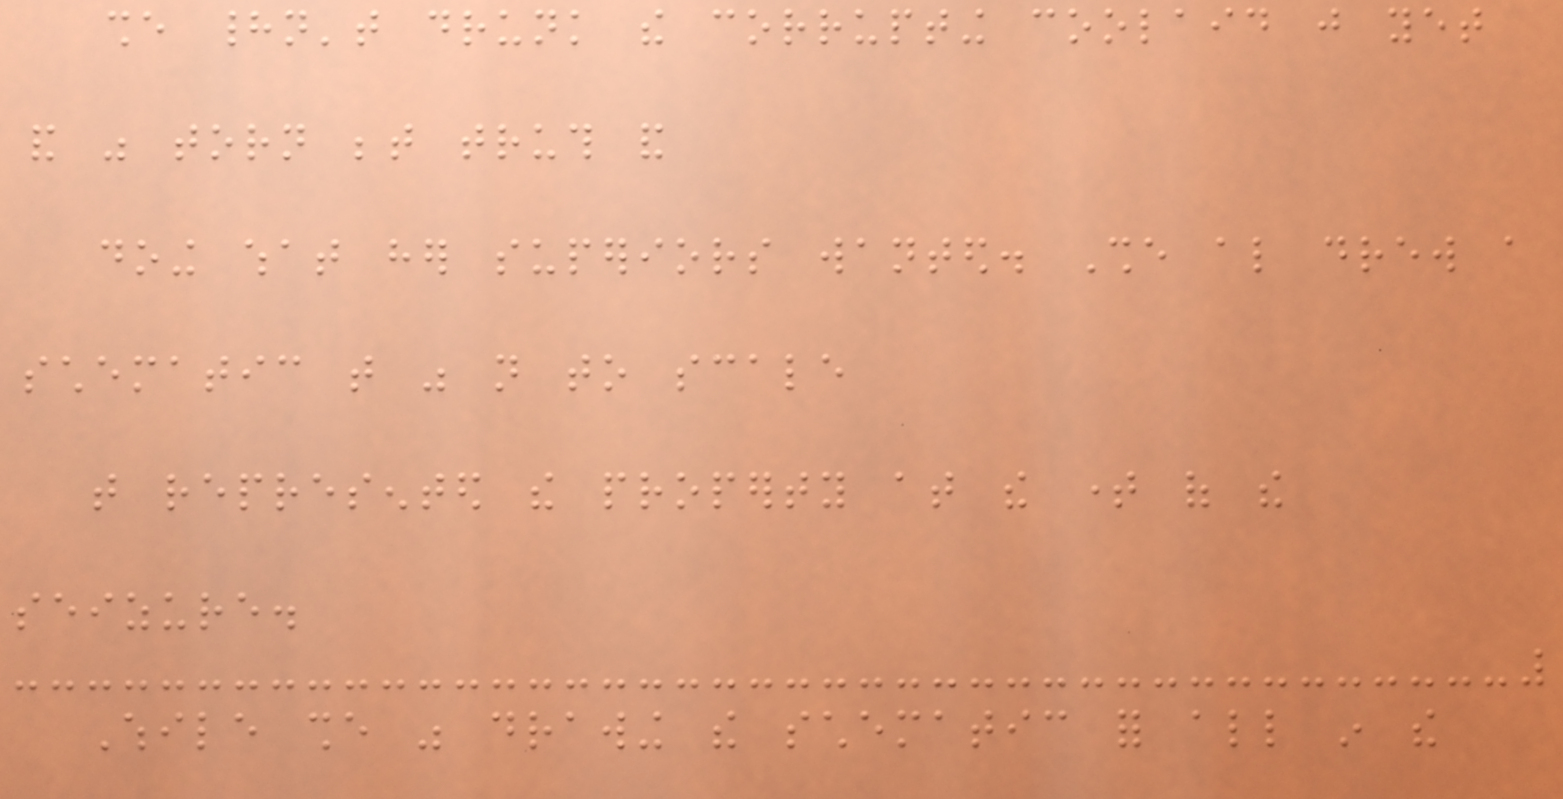she hadn't drunk the corrupting coolaid just yet
and was torn between truth and
doing what her superiors wanted. She also drew a
schematic that was not to scale
that represented the property at the time of the
seizure.
While she was drawing the schematic for all in the
